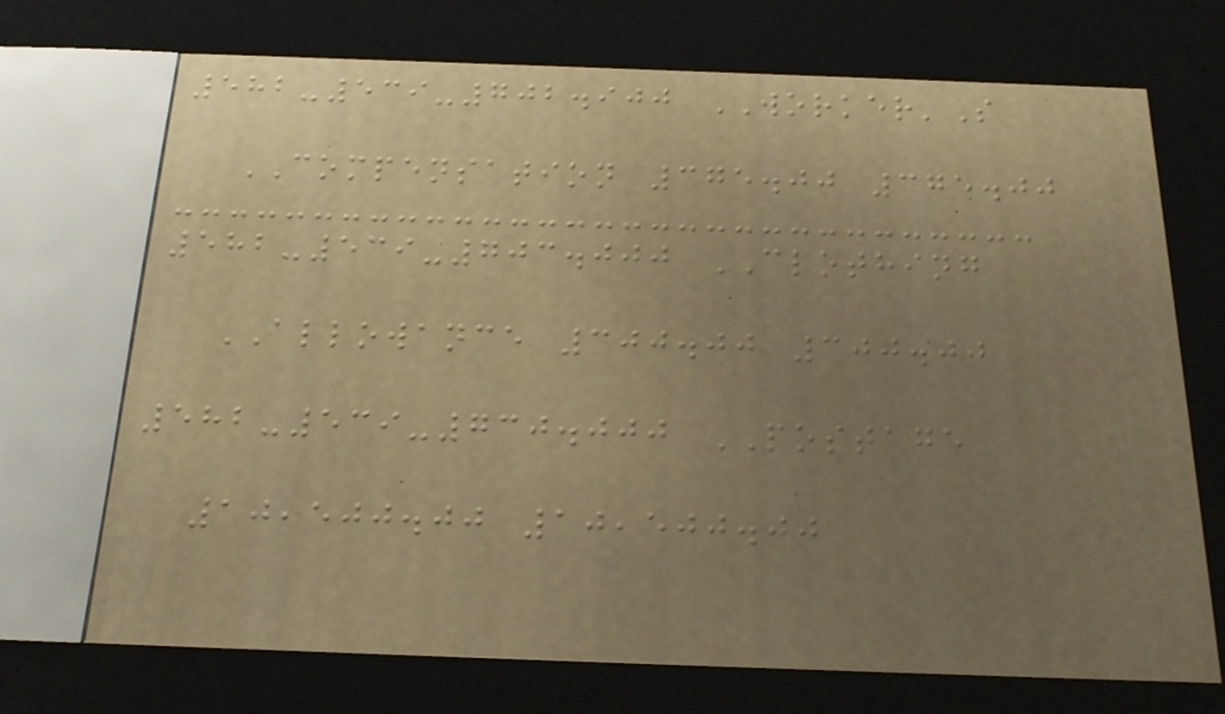582-539-702.900 WORKER'S
COMPENSATION 375.00 375.00
582-539-703.000 CLOTHING
ALLOWANCE 300.00 300.00
582-539-730.000 POSTAGE
10,500.00 10,500.00
